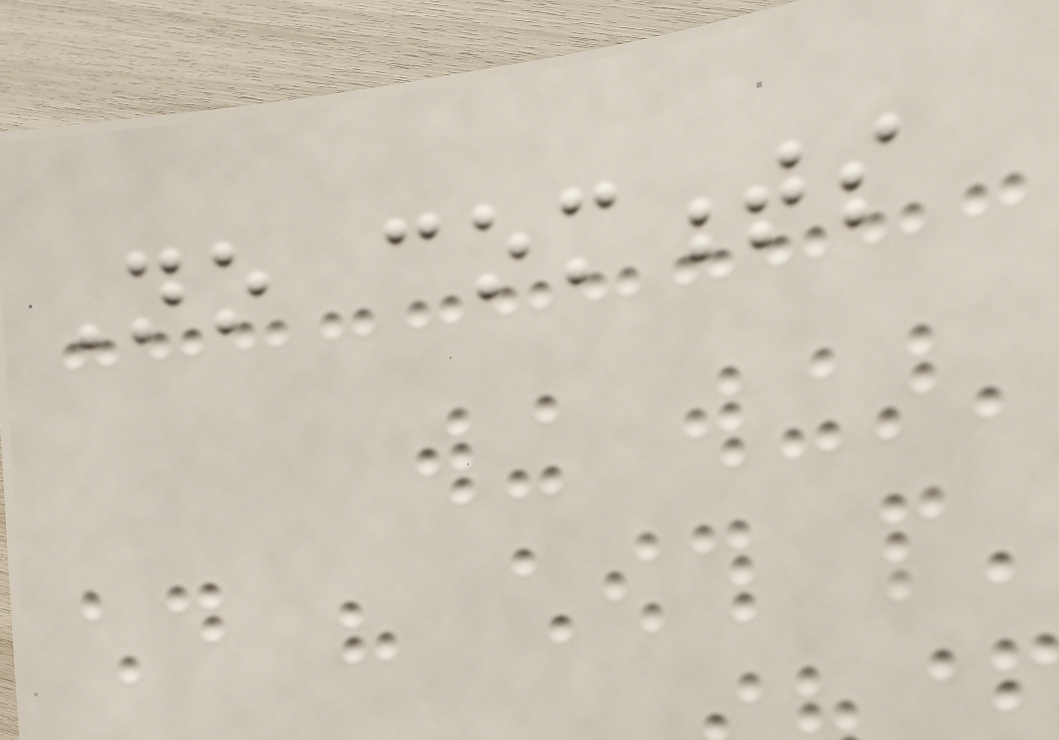No comments
